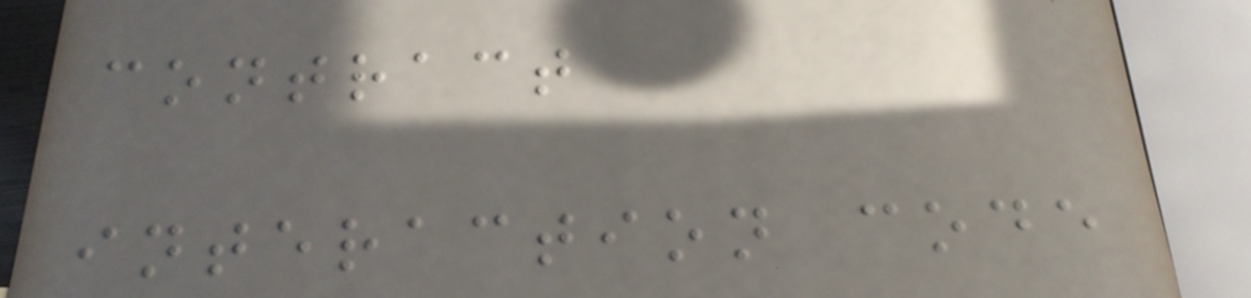contract
interaction code
